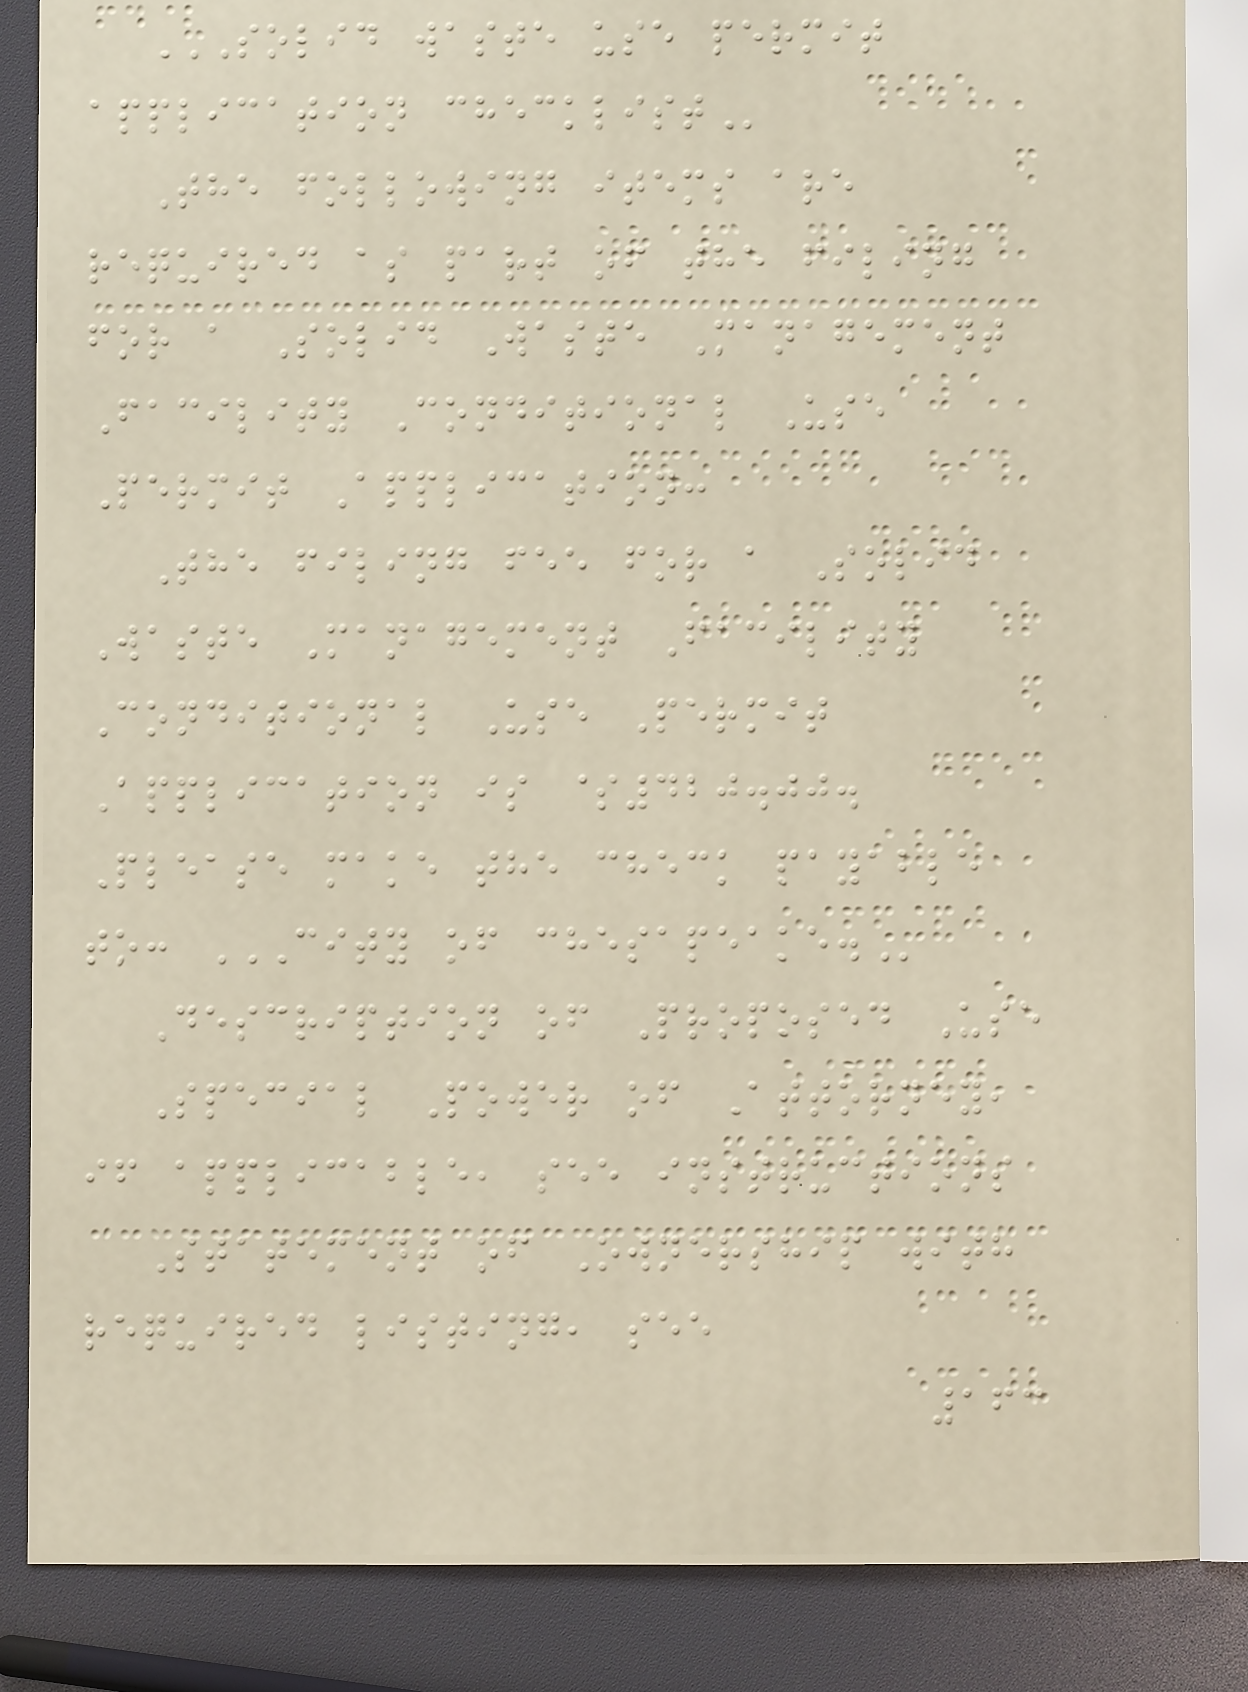SOLID WASTE USE PERMIT
APPLICATION CHECKLIST
The following items are
required as part of the filing
for a Solid Waste Management
Facility Conditional Use
Permit Application:
The filing fee for a Solid
Waste Management Facility
Conditional Use Permit
Application is $420.00.
Please make the check payable
to: CITY OF CHESAPEAKE.
Description of Proposed Use
Special Power of Attorney,
if applicable, see instructions
Statement of Ownership with
required listing, see
163
